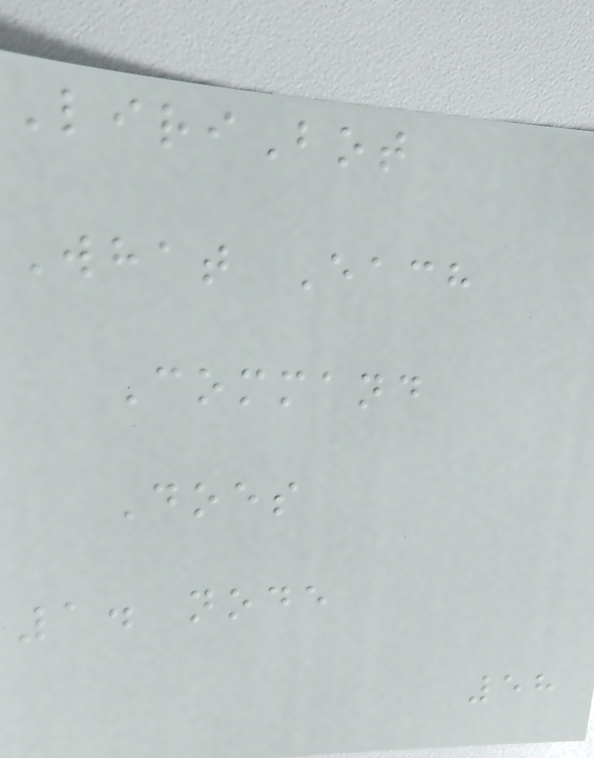LiriBot
What Each
Command
Does
1. node
58
